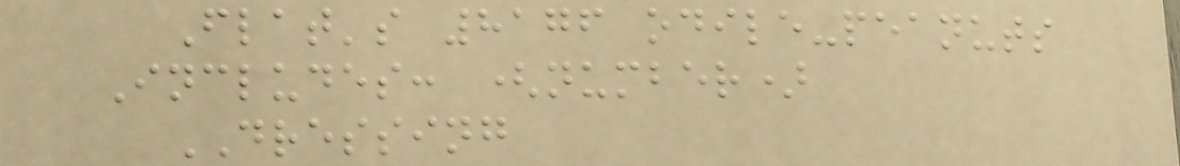Flat's 8176 odile-peanuts
Includes: (number)
DRESSING
